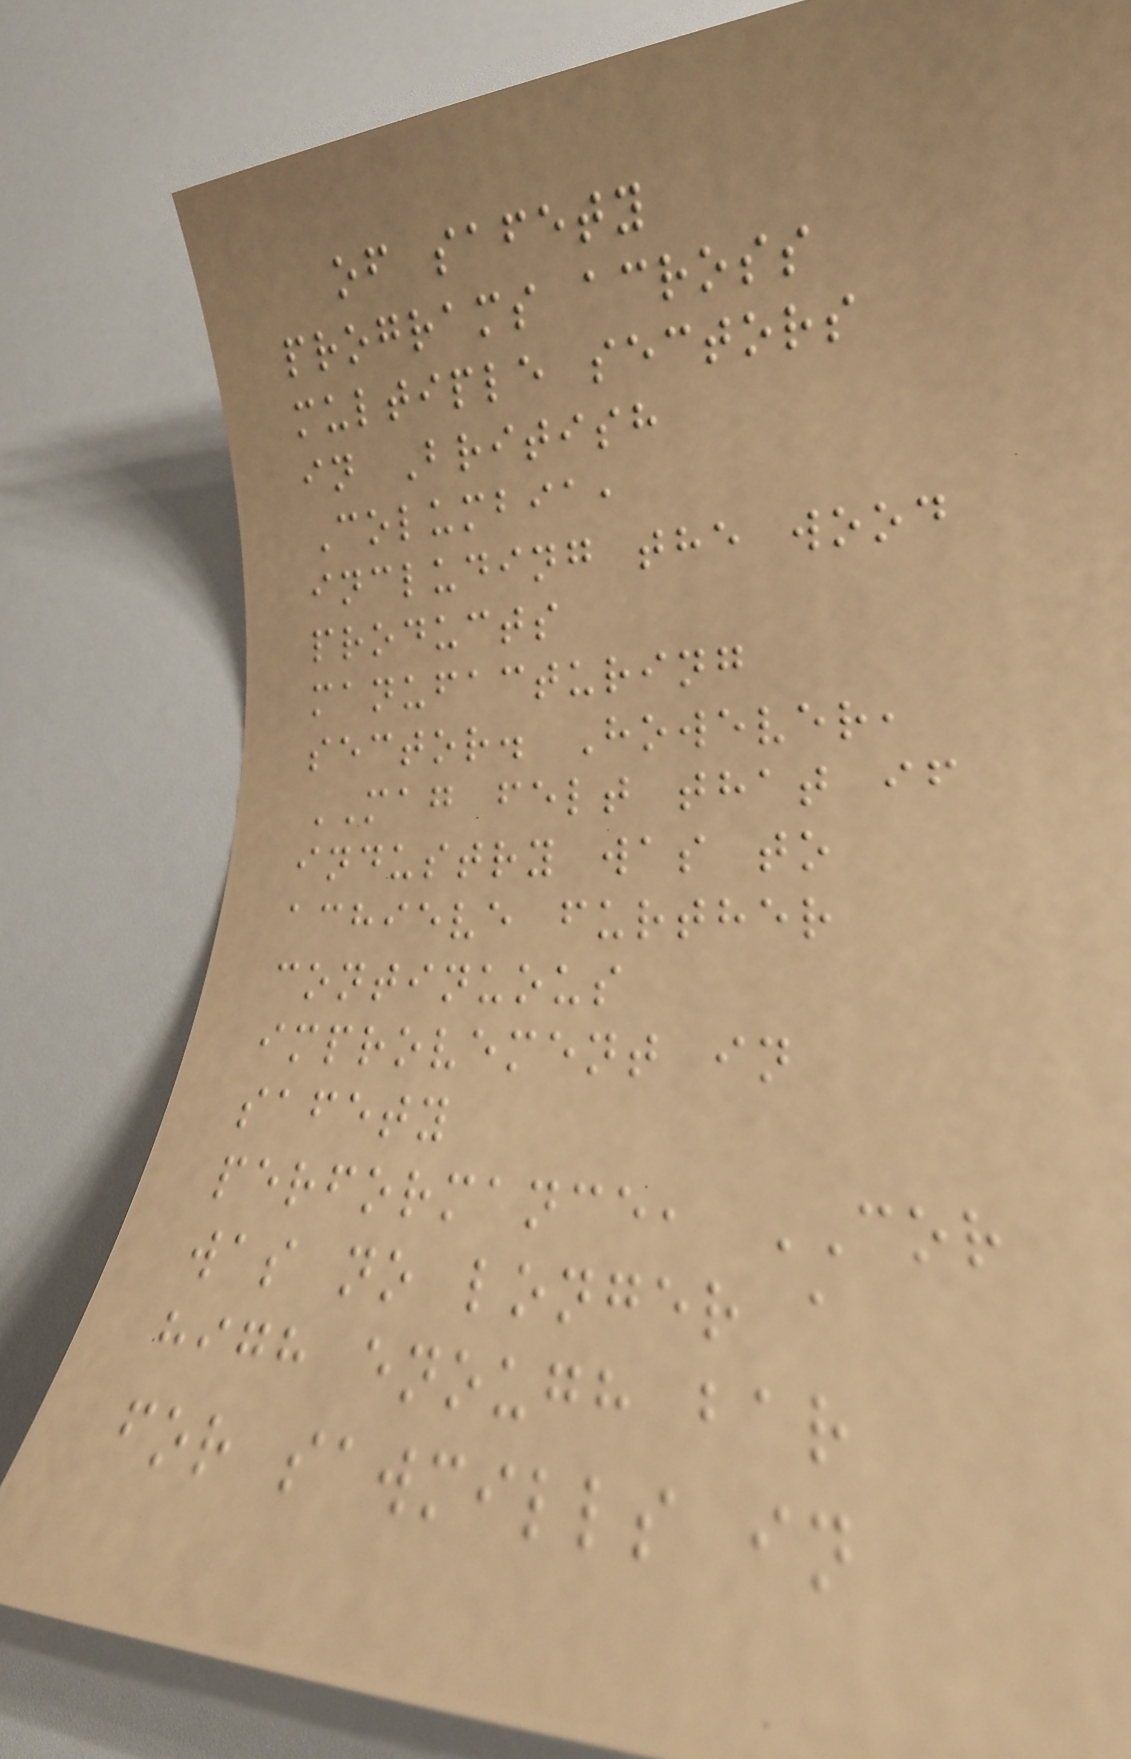of safety
programs across
multiple sectors
in British
Columbia,
including the wood
products
manufacturing
sector. However,
MAG felt that if
industry was to
achieve further
continuous
improvement in
safety
performance, COR
was no longer a
high enough bar
for sawmills in
